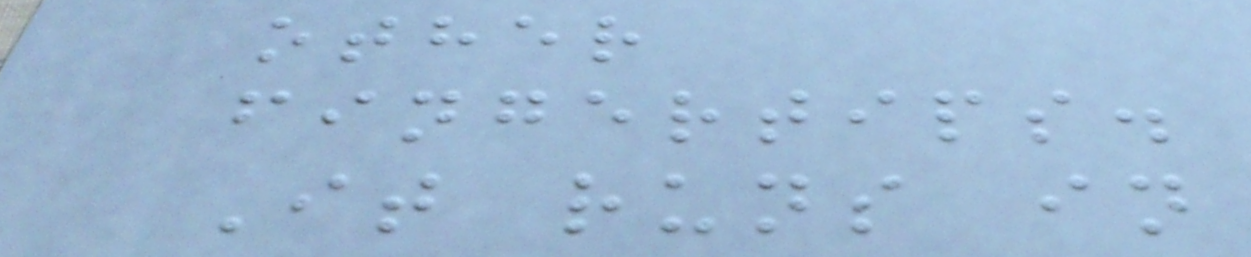other
fingertips.
It runs in
